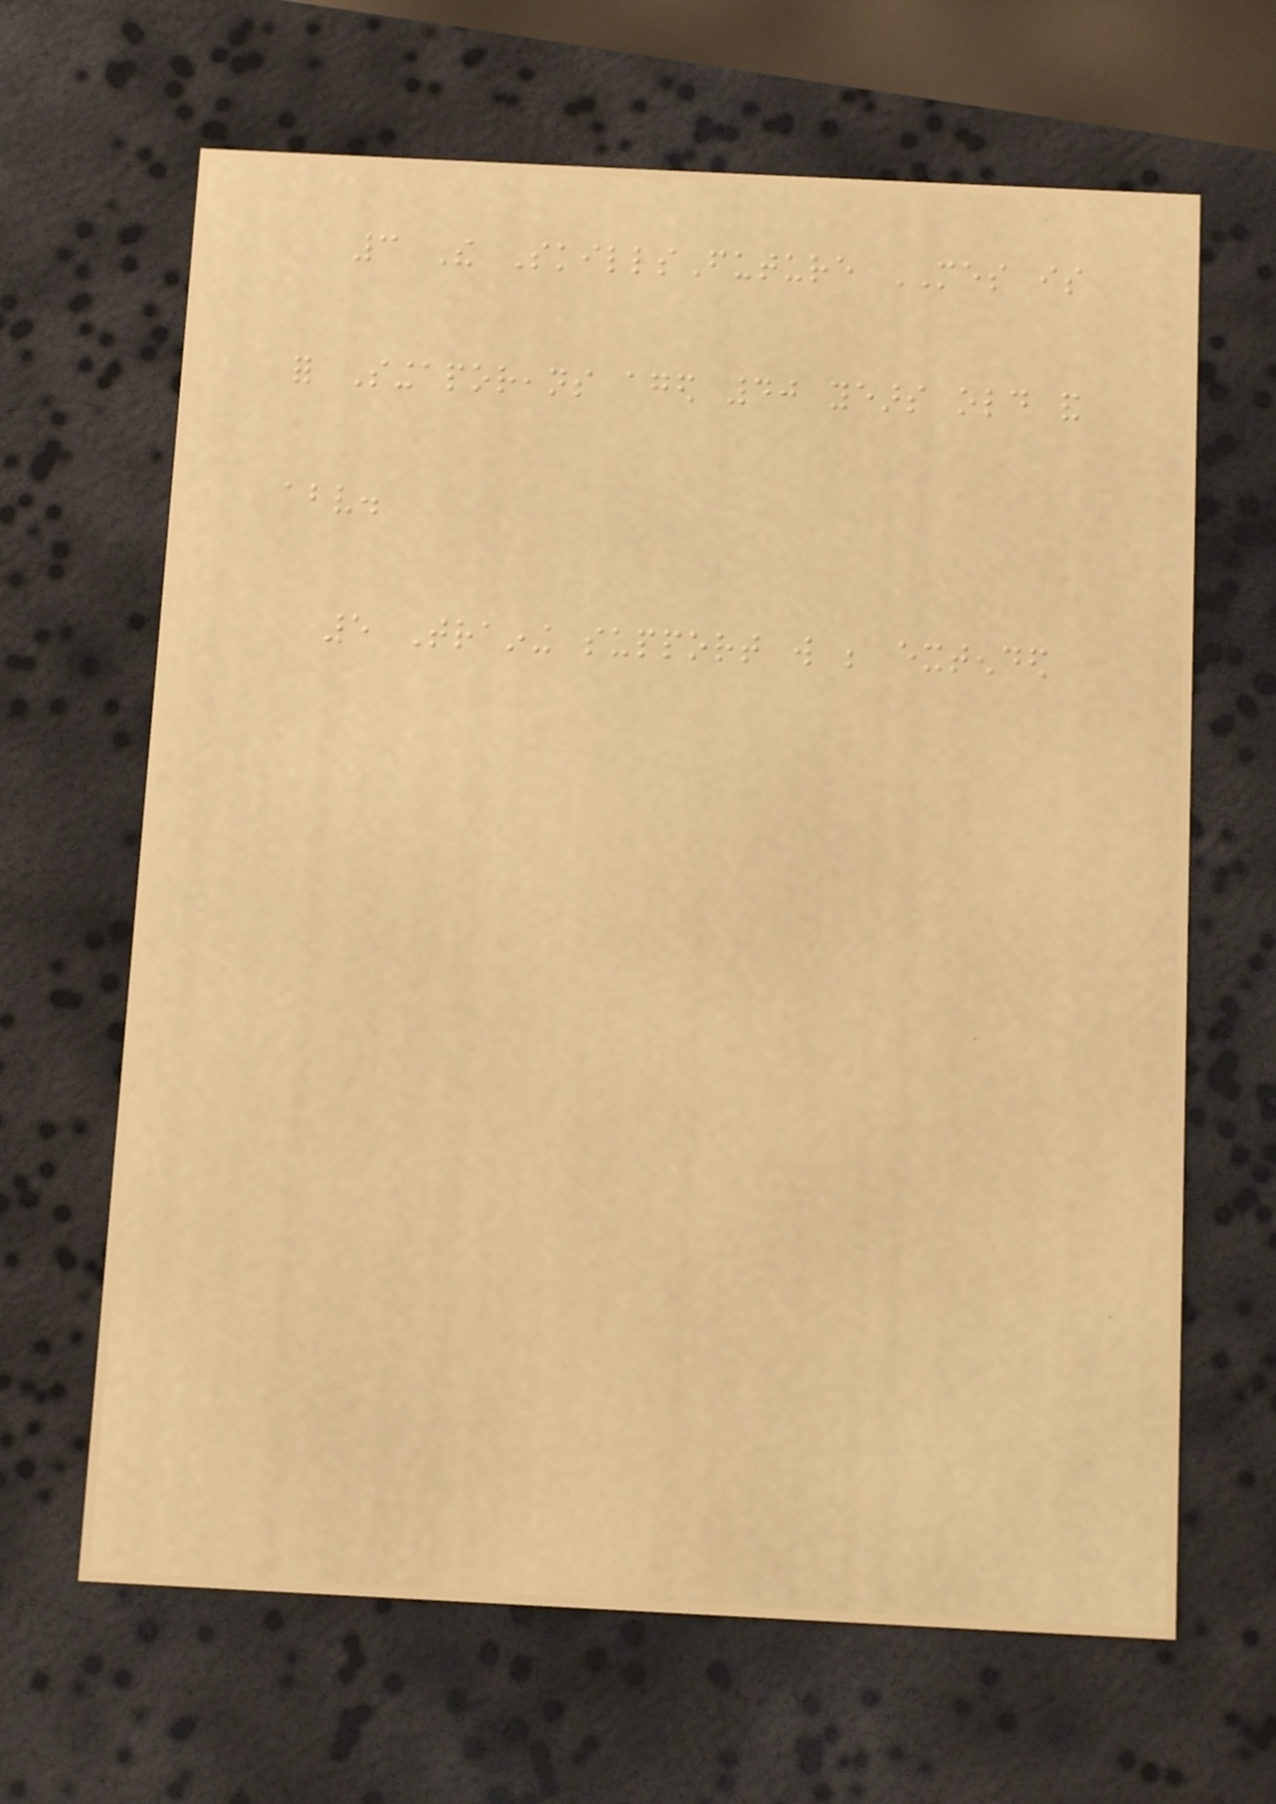3 The SkillsFuture MES is
for Singaporeans aged 40 years old and
above.
5 Training support will be extended
